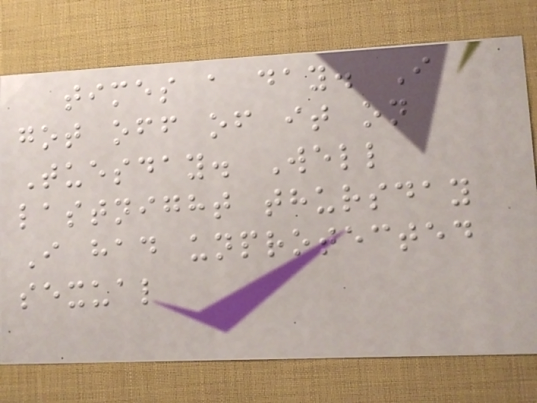times a day. I
got off of it on
Tuesday. Well
lastnight thursday
I had unprotected
sexual
